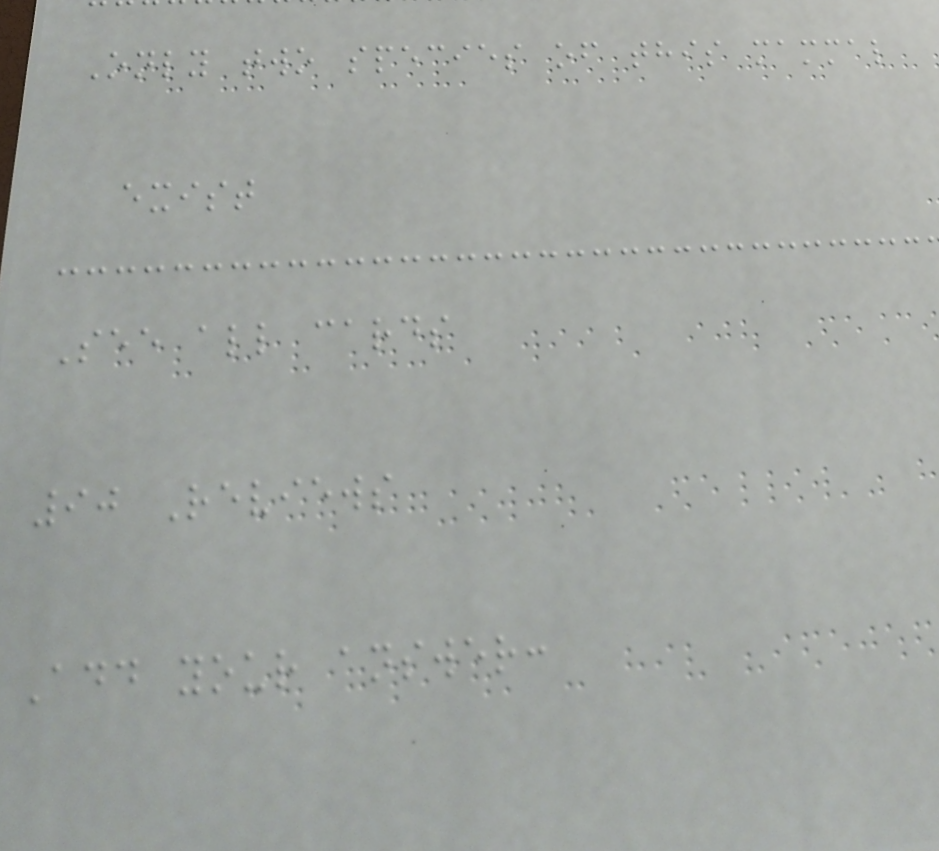Only two species of this mammal
exist
See all cards
90 Reviews
Add your answer:
